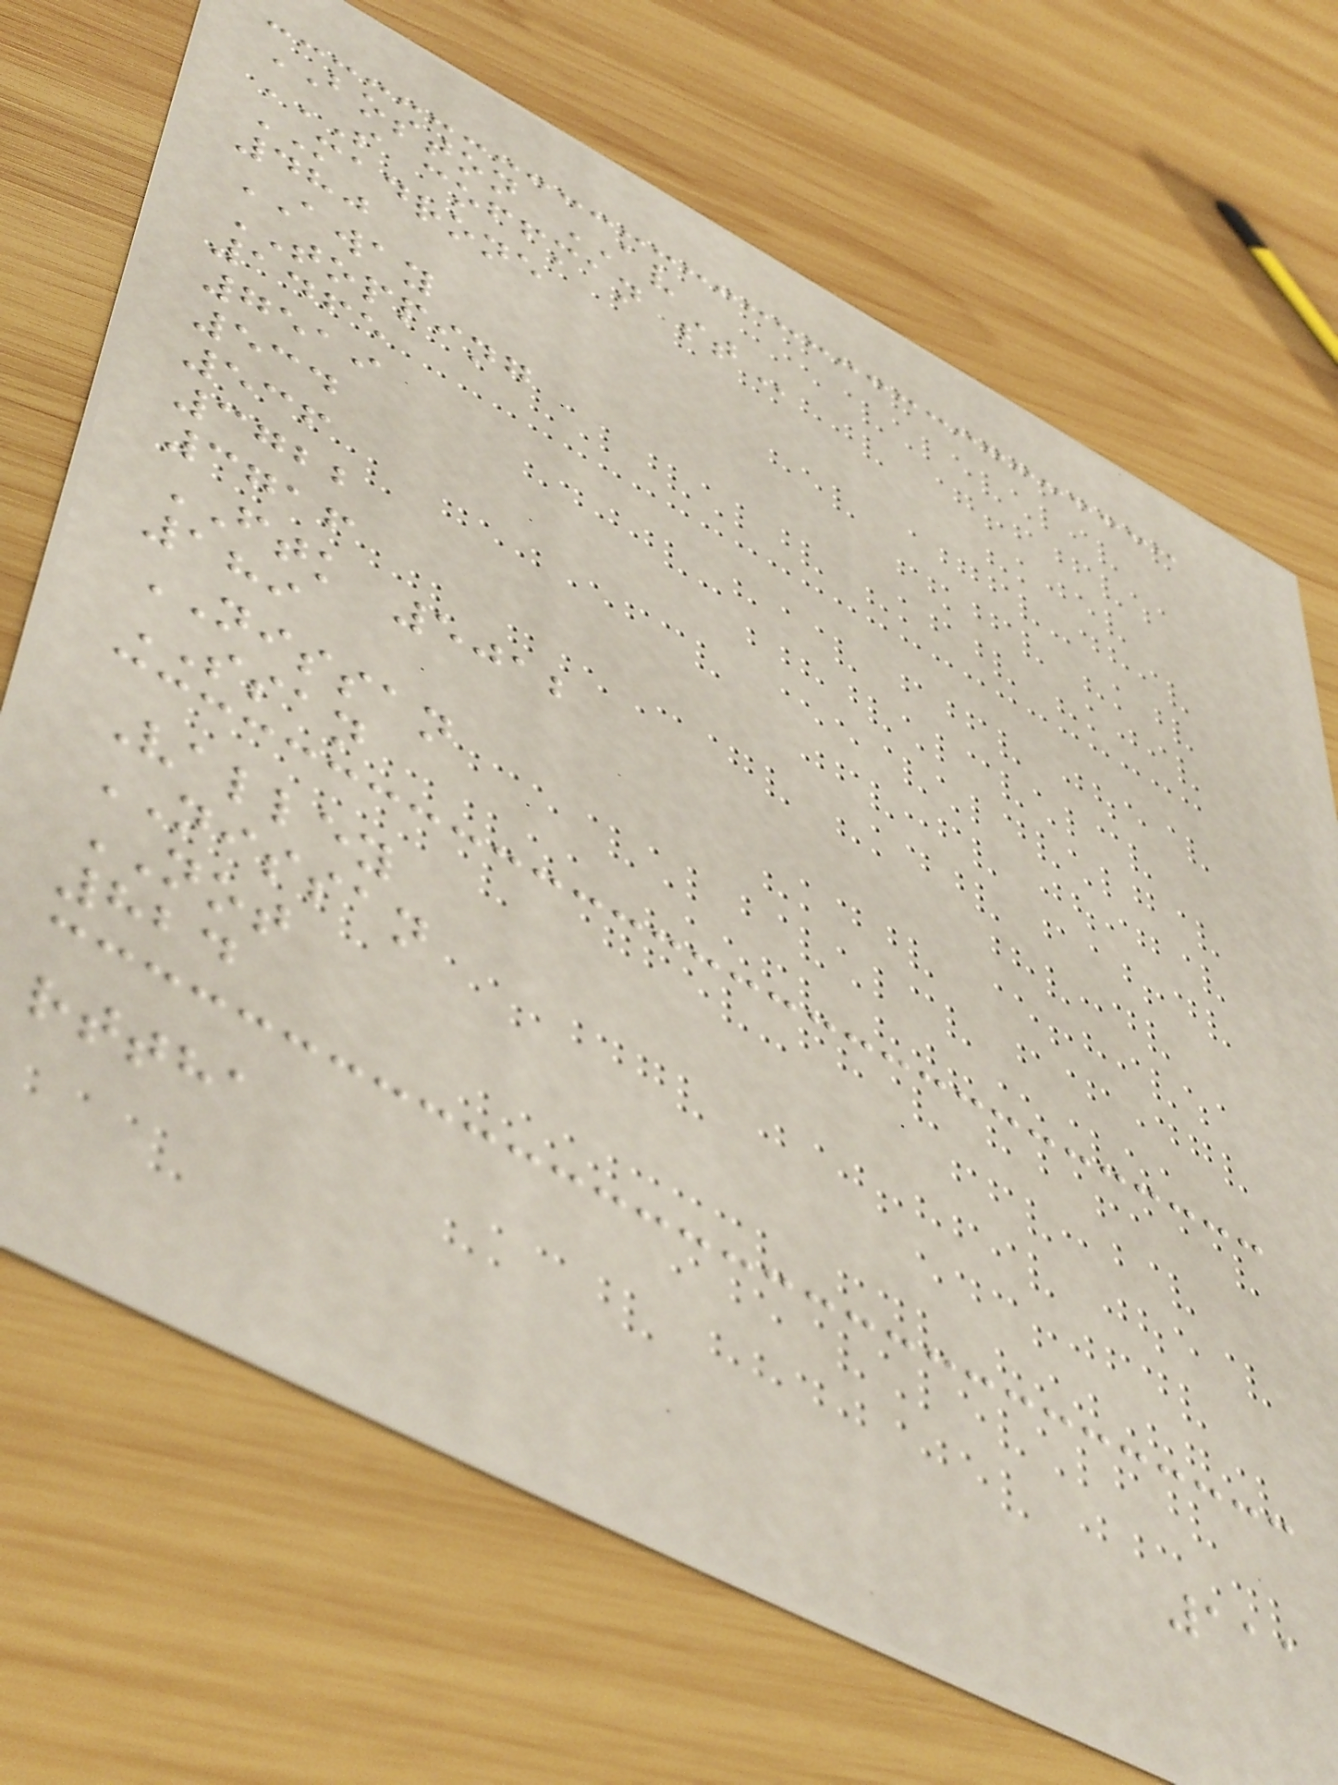BOSTON AV
S COFFMAN ST
MADRONE
480
AWAY
TOPPING
1465
7519
534
536
3722
3716
FTK 5012
189
NISSAN
SSAN
Valley
NISSAN
NOT
824
rttha
111
